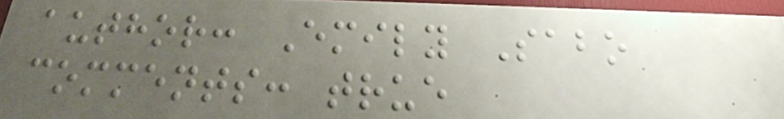author: Emily Sabo
comments: true
